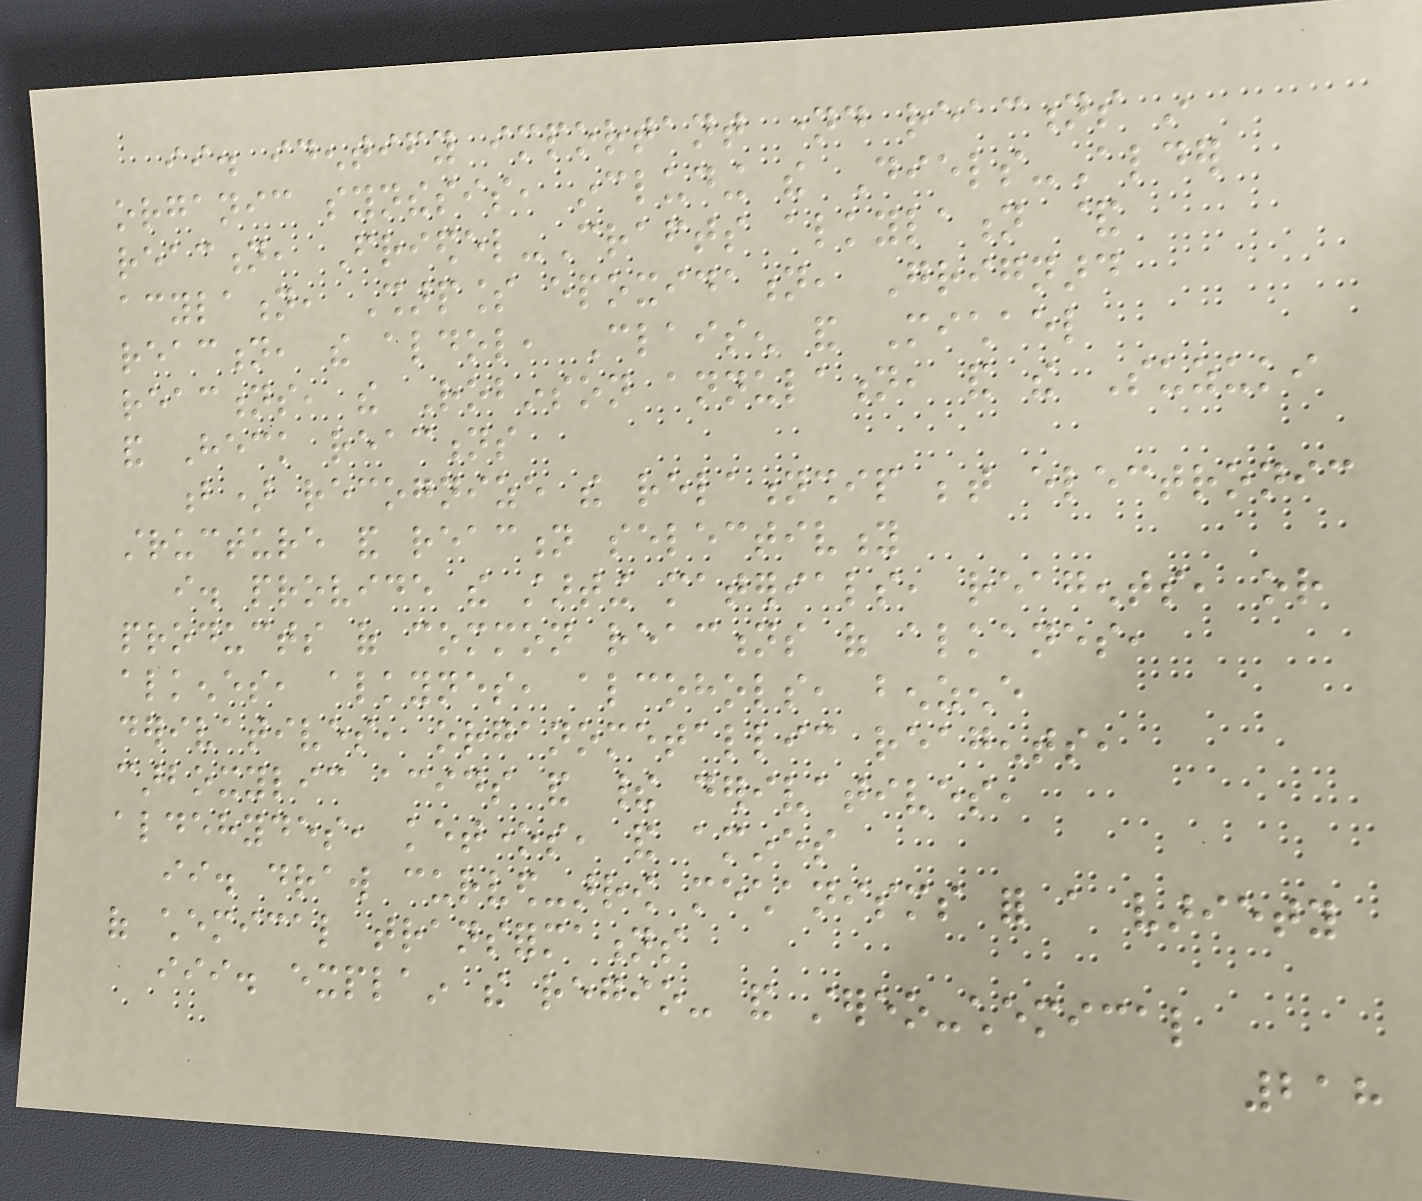ii. identify important named reactions in
organic synthesis, including the Diels-Alder
reaction, Friedel-Crafts alkylation &
acylation, Sharpless epoxidation, Grignard
reaction, the aldol, Claisen and Michael
reactions, the Robinson annulation, and the Suzuki
and Heck reactions
b) recognize the relationship between electronic
structure and reaction selectivity
i. provide the starting materials, reagents, or
products of common reactions of alkanes,
alkenes, alkynes, alcohols, benzene
derivatives, organometallic reagents,
carboxylic acids and their derivatives,
aldehydes, ketones, and amines
ii. draw curved-arrow mechanisms for a variety
of chemical transformations
iii. explain the regio- and stereo-chemical
218
